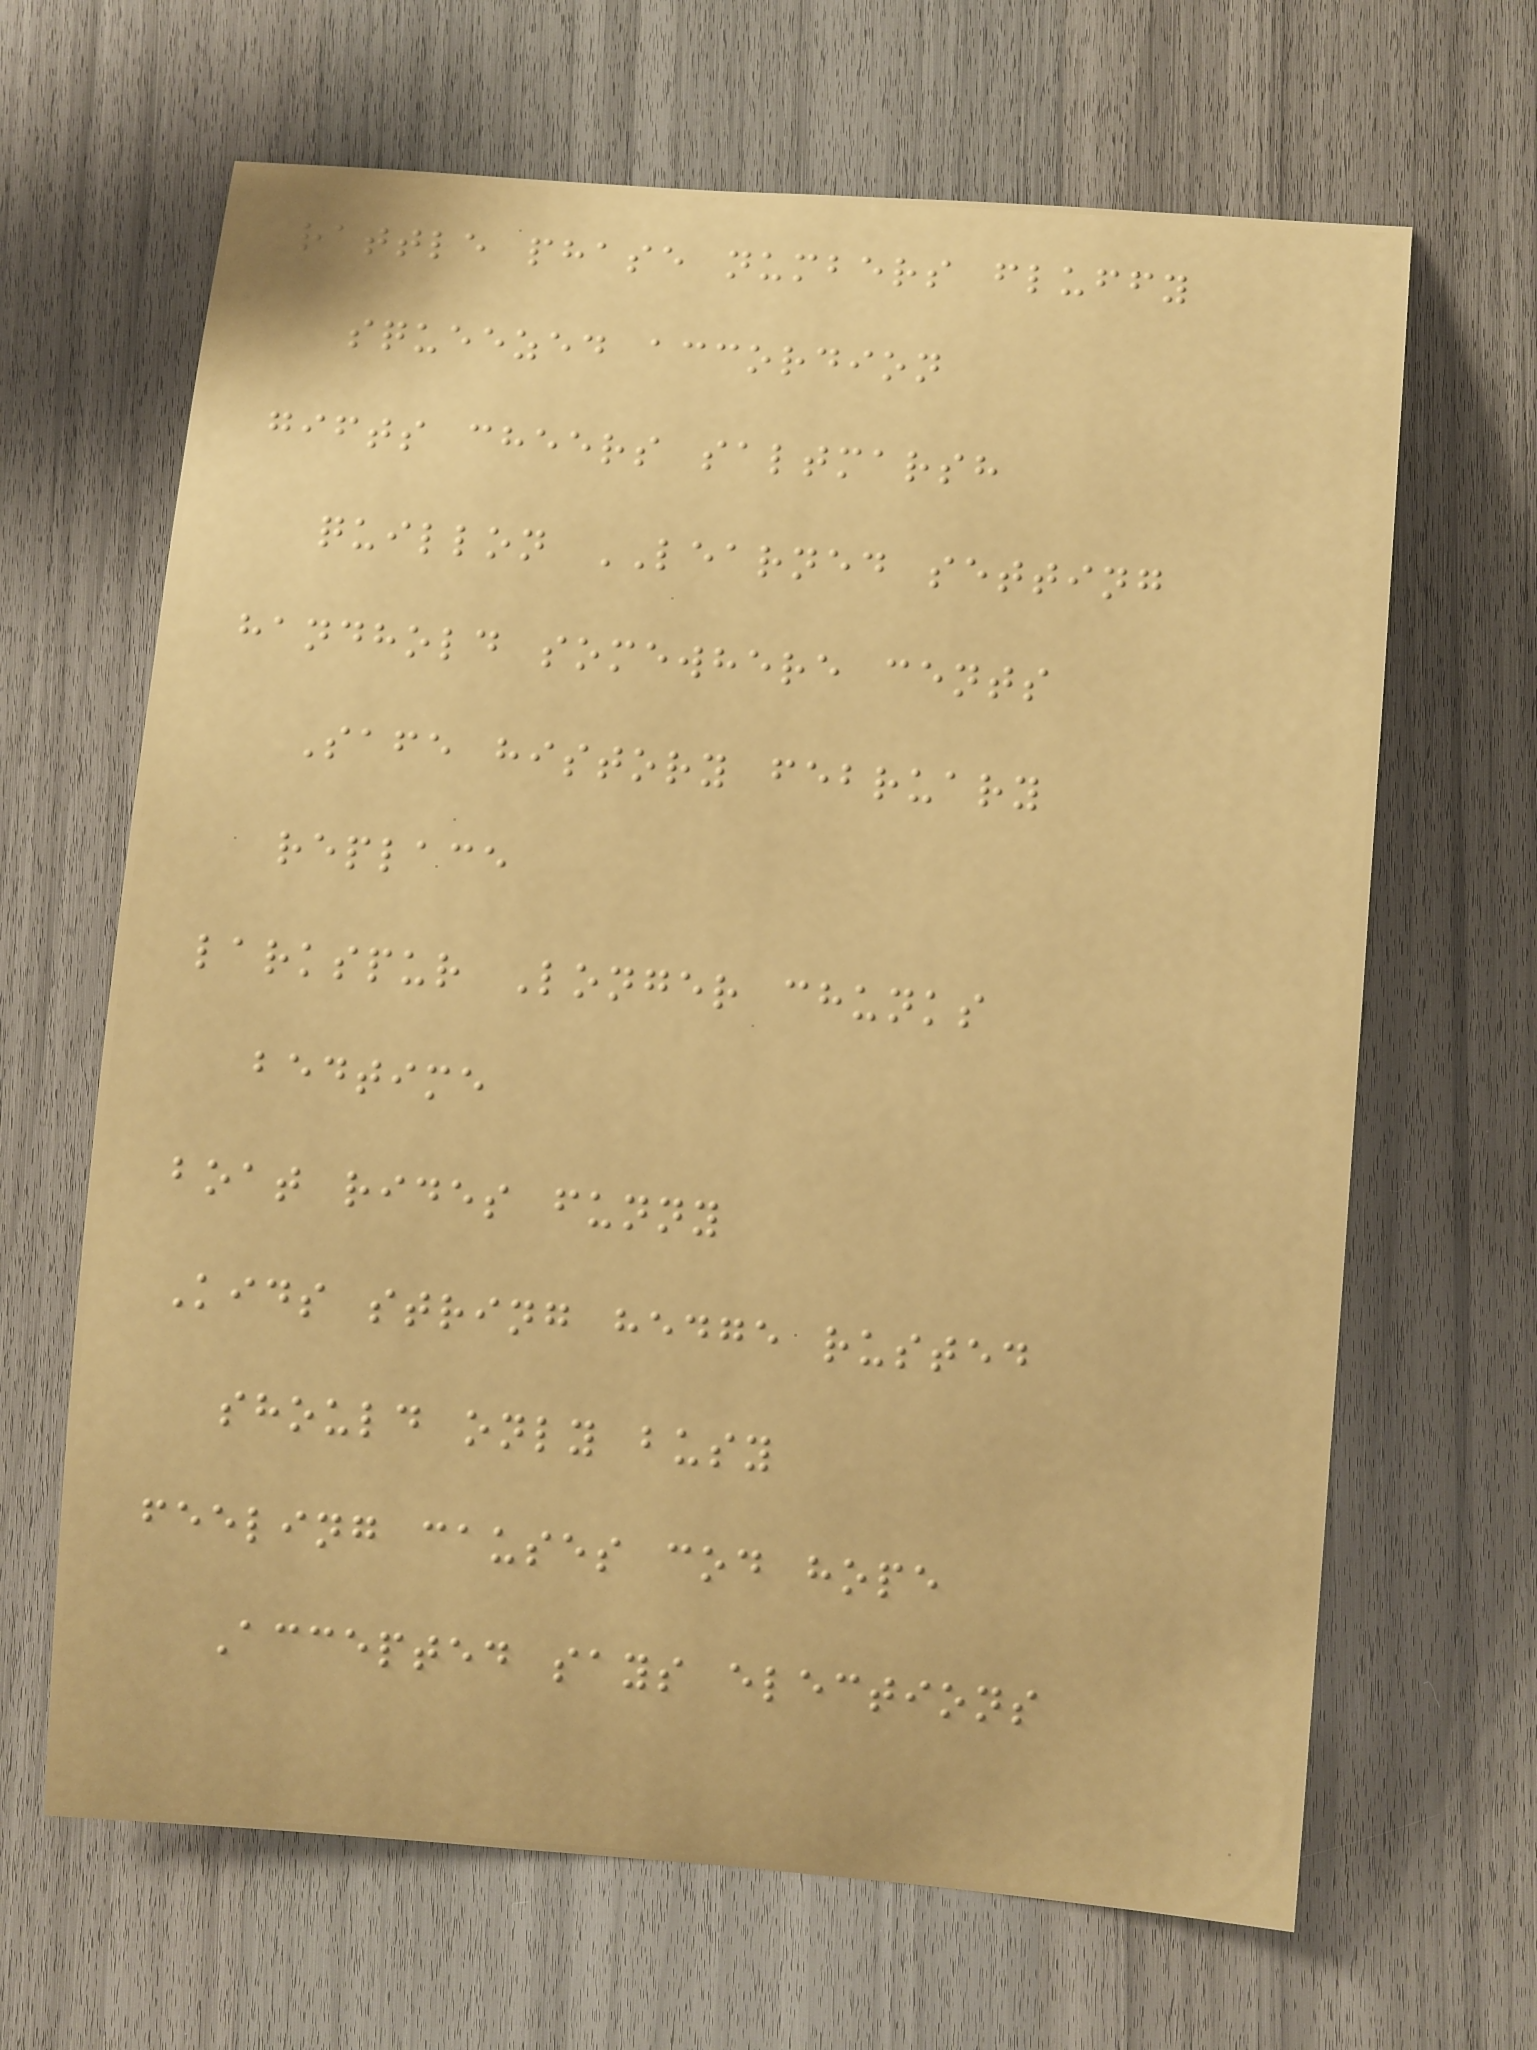rattle phase numbers fluffy
squeezed accordion
gifts cheers saltmarsh
quillon LEARNED setting
handhold somewhere cents
Safe history february
replace
larkspur Longer chunks
bedtime
boat rides funny
Kids string hedge rusted
should only busy
feeling causes cod hope
Accepted says elections
